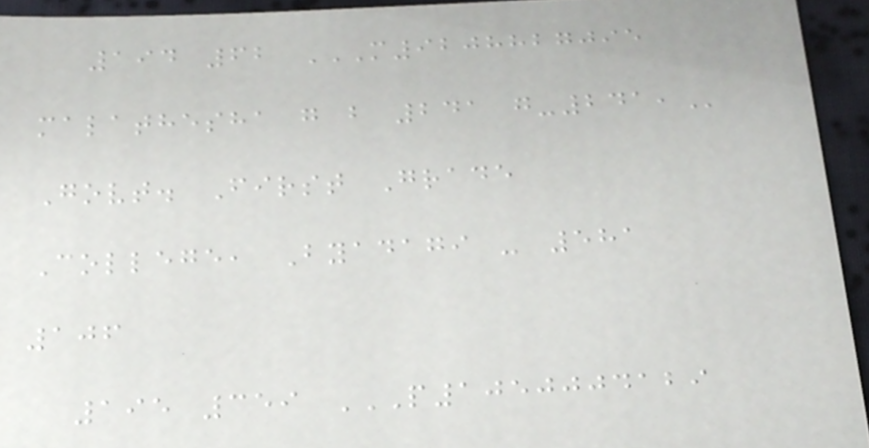194 62 M9208827095
MALATHESHA G B 241 G-241,
Govt. First Grade
College, Byadagi - 581
106
195 359 P1050004129
